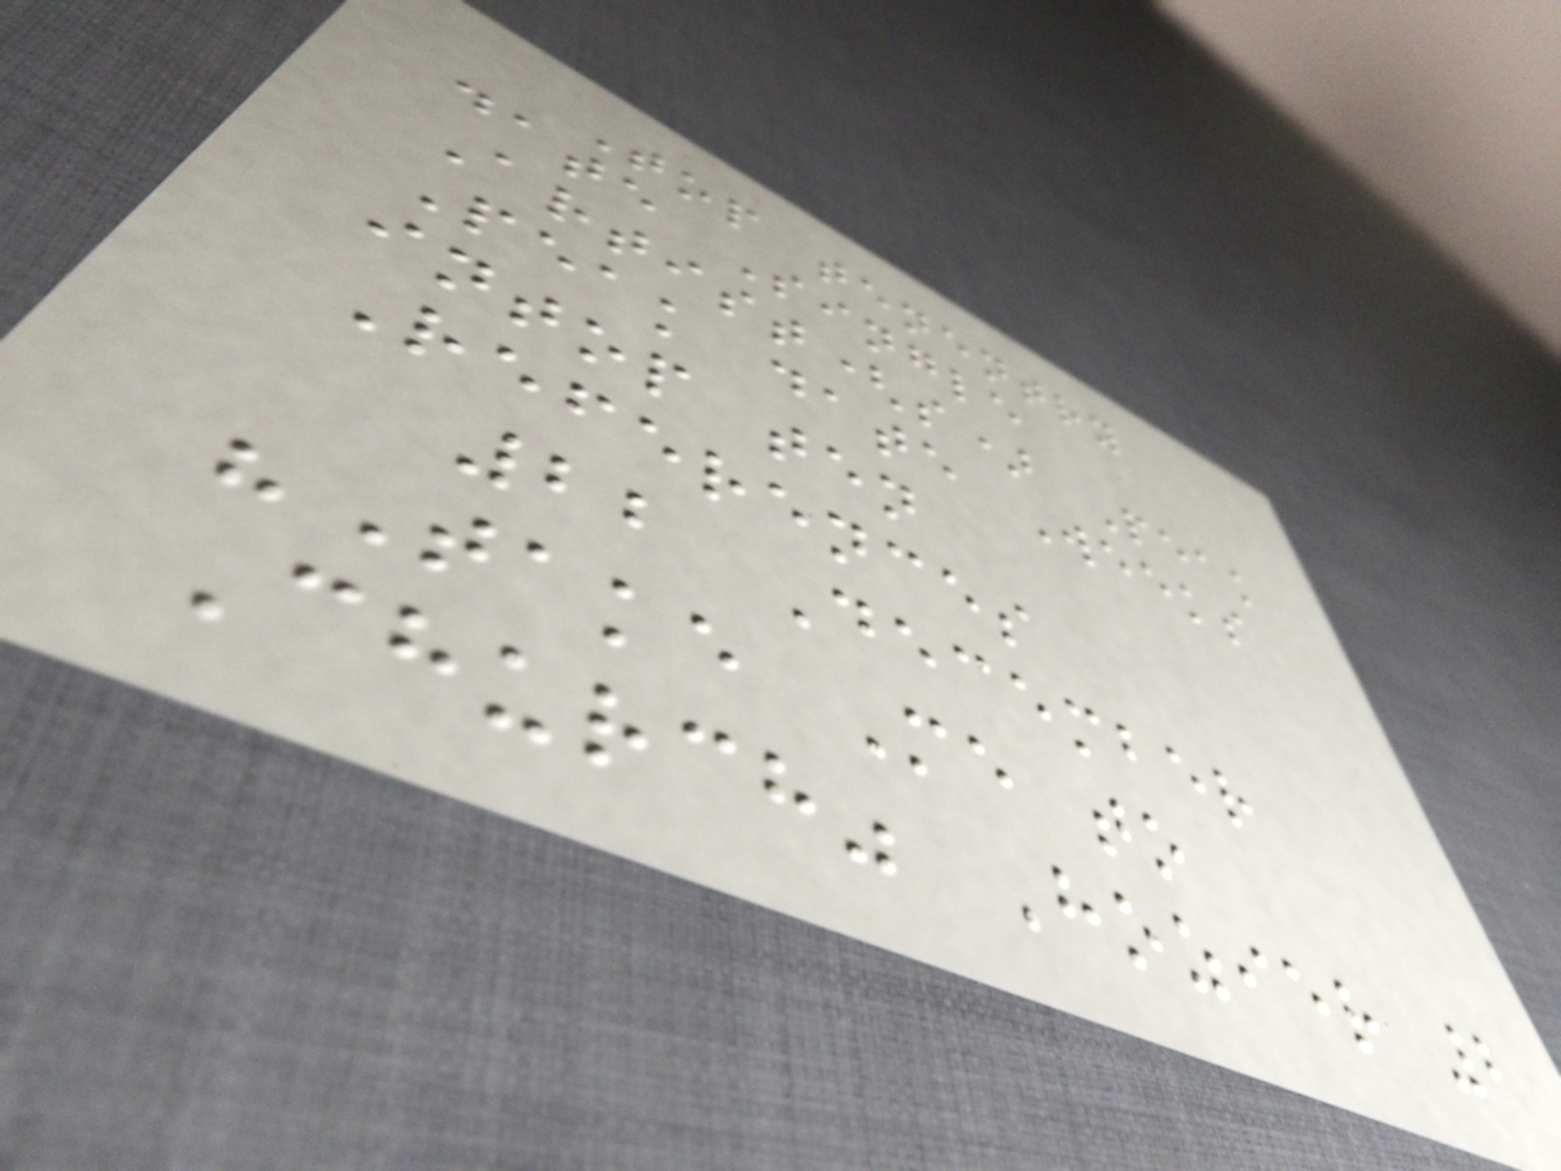Top tenentry
date Single
Artist(s) Peak
Peak date Weeks
intop ten
References
22 December
"Take Me to
Church" Hozier 2
